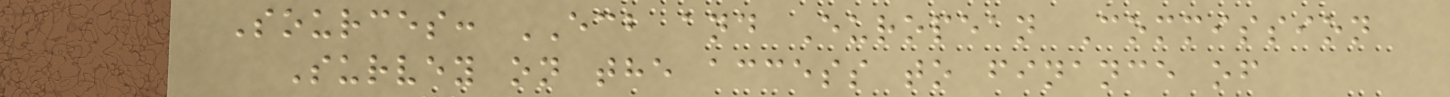Sources: ECB and European Commission
Survey on the access to finance of
